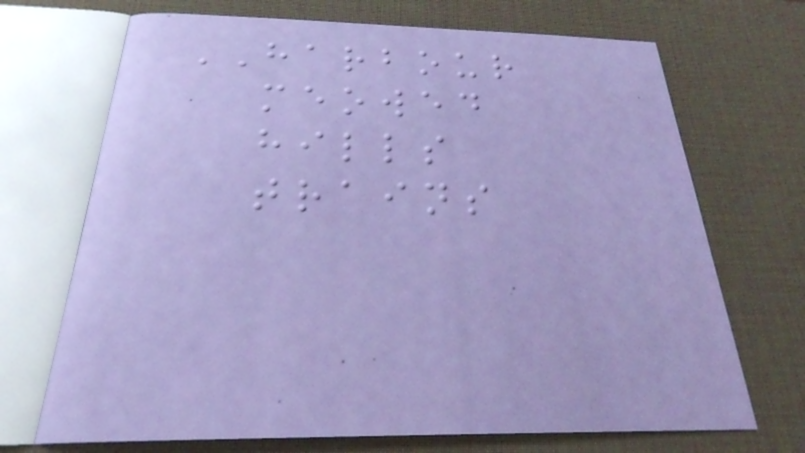HARBOUR
meowed
hills
trains
